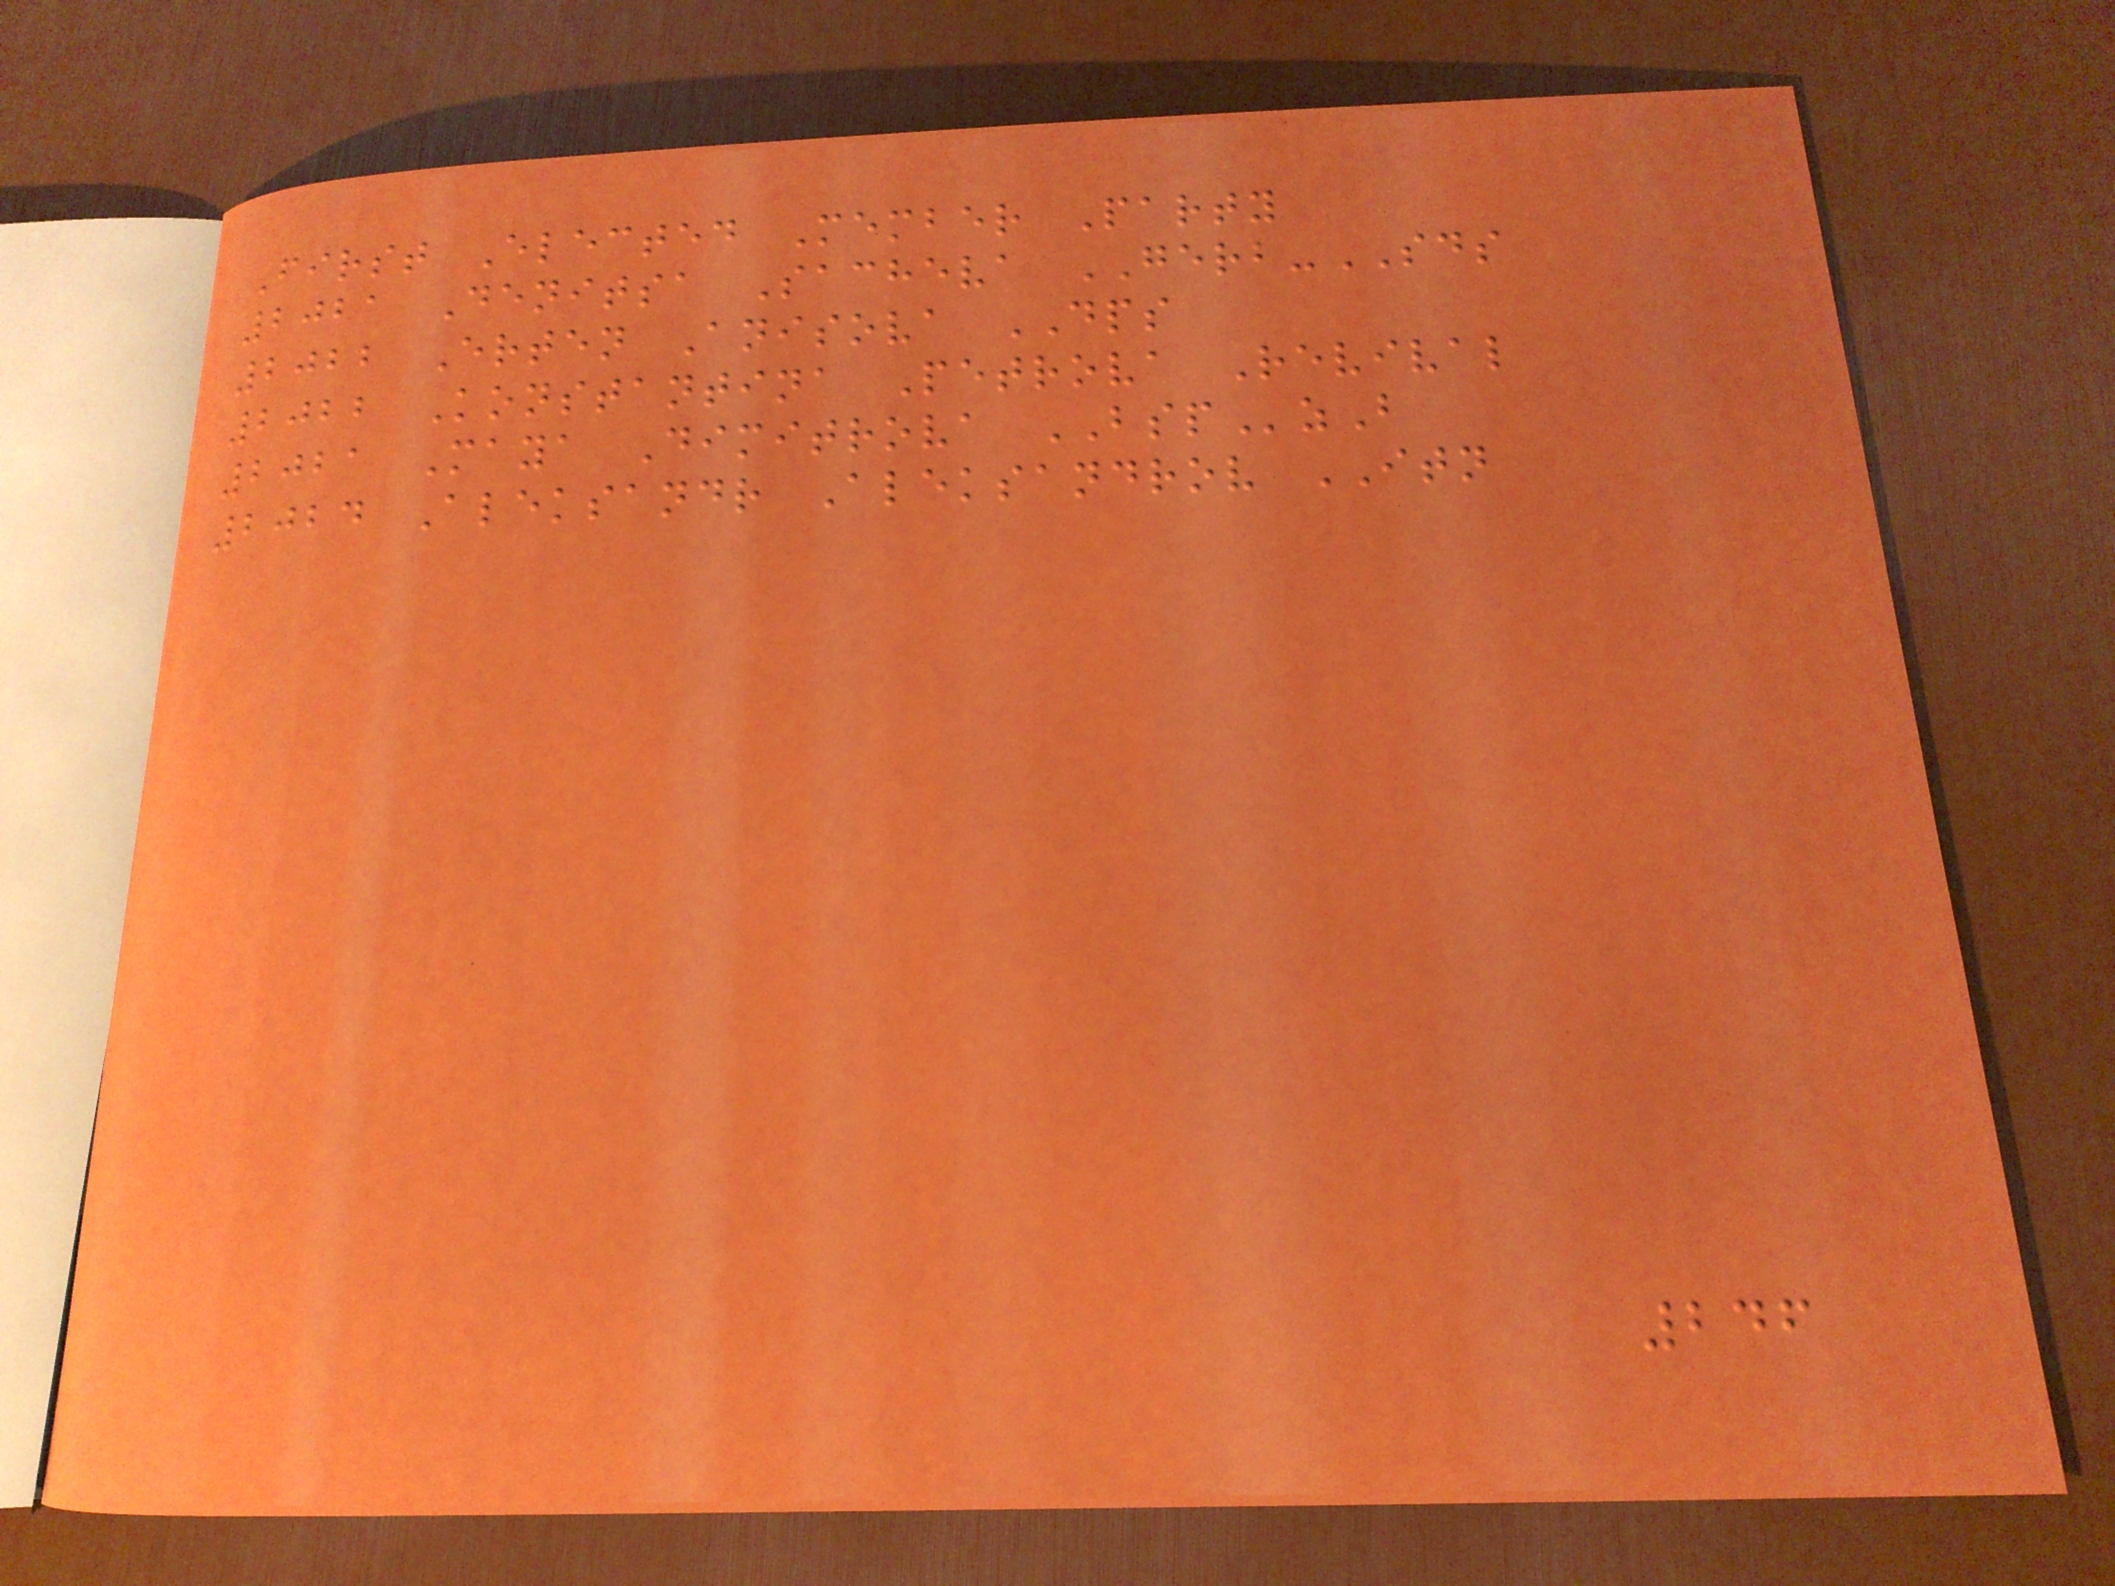First Elected Member Party
2021 Denitsa Sacheva GERB-SDS
2022 Erten Anisova DPS
2022 Konstantina Petrova Revival
2021 Maya Dimitrova BSPzB
2024 Aleksandr Aleksandrov ITN
246
